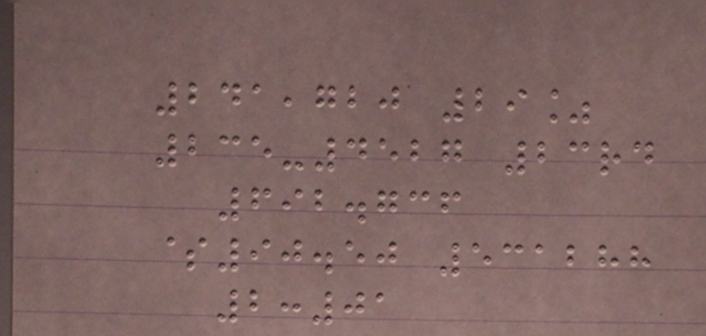241,720 29%
235-4527 23rd
692.736
$90.50 531288
2:01
